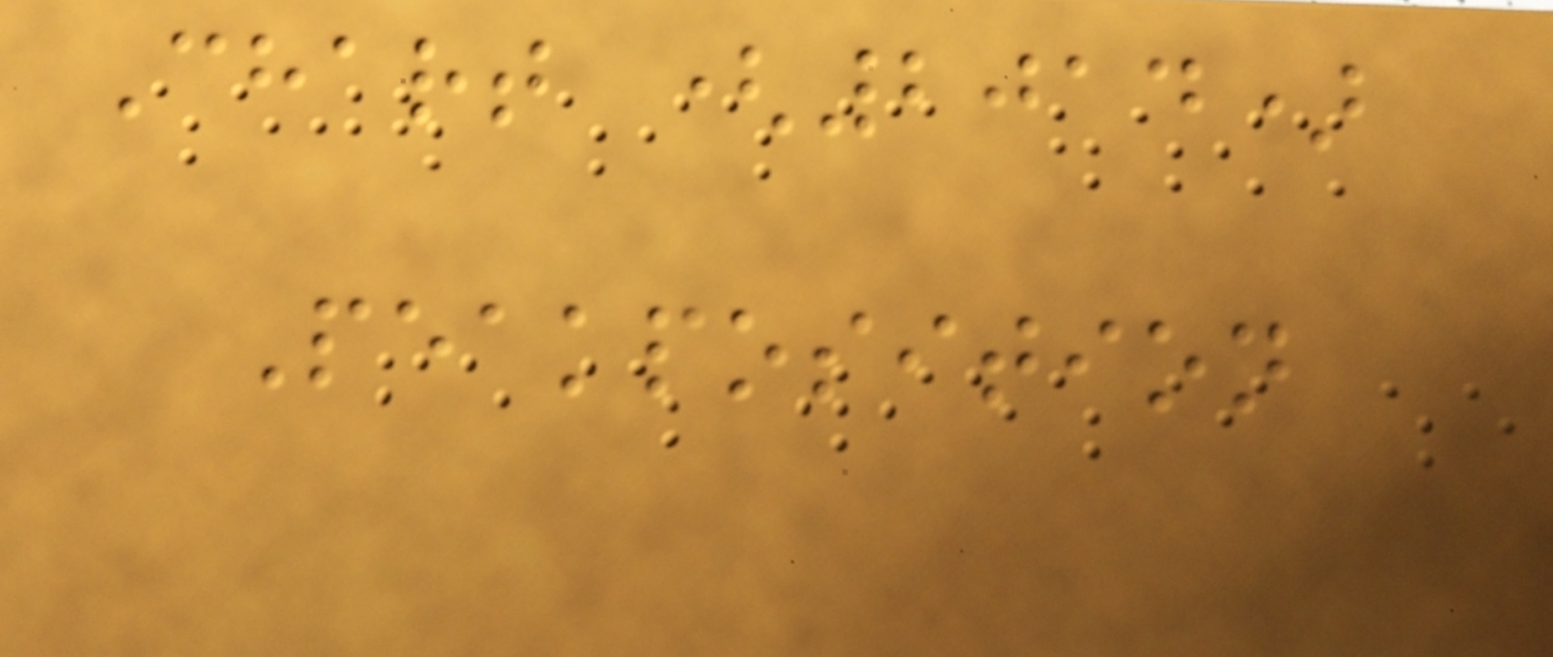Chart (2014)
Peakposition
